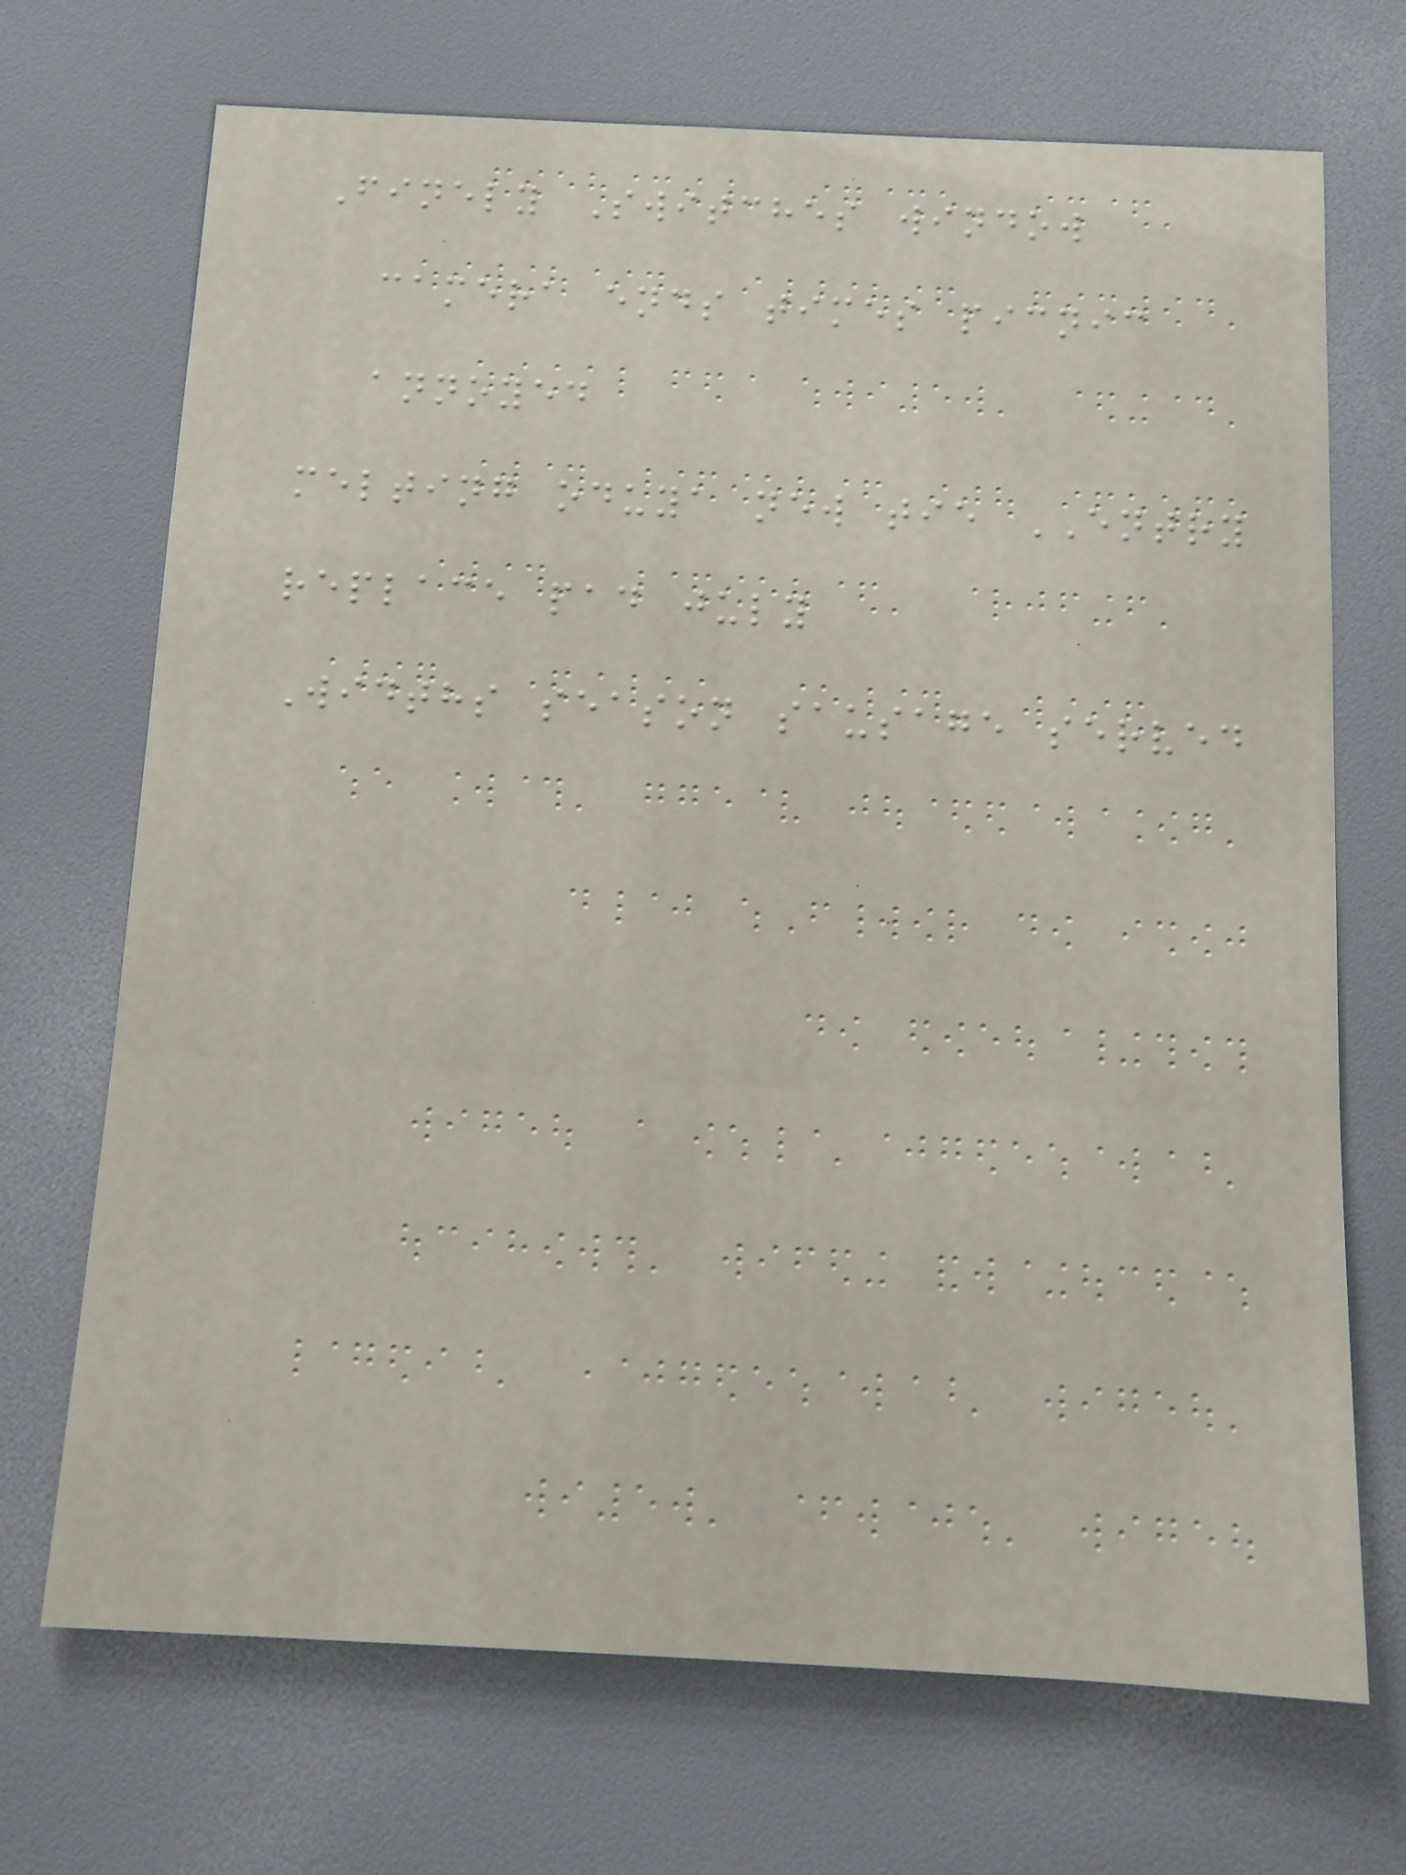Finely Switches window
camera ends times picnic
annoyed
melting oduya new tie ENTRY
replace pad july
Widths season sausage served
